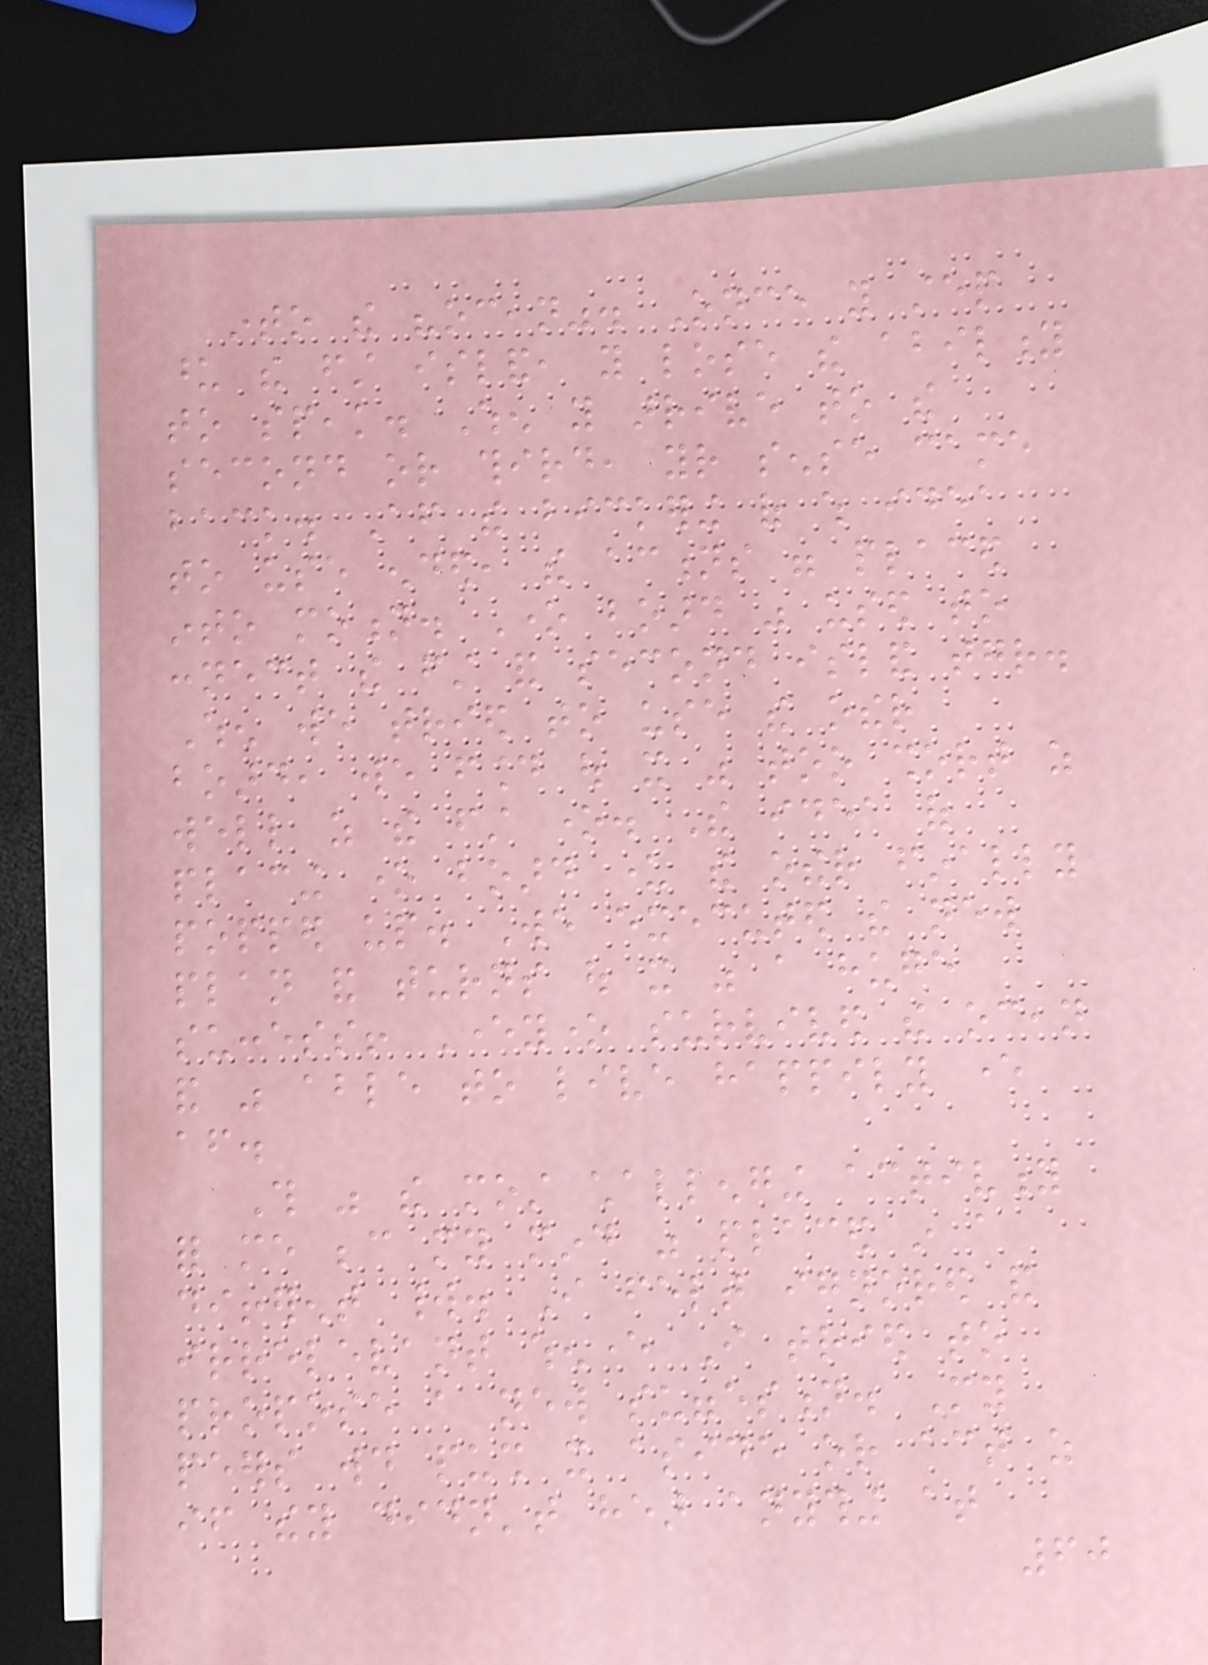into the "ocean". Once you step
upon the first island, you lose the ability
to speak. When you arrive to the
second or third, your sense came
back. After the bickering of which idea
to use ended, the actions were placed
into motion. One board was used to
connect the first and second island together.
When we tried to use the other
board, we found out it was too short as
well as the first one. The idea of
placing one board under the other finally
popped up. We executed the new
plan and turns out it was a huge
success! Everyone survived the ocean
and was able to live happily ever
after.
This was the most challenging activity
for me because my mind was placed in a
different world. I felt ignored and
irrelevant whenever I tried to
propose a new suggestion. My
peers would push it aside or act as
if they didn't hear anything at
60
